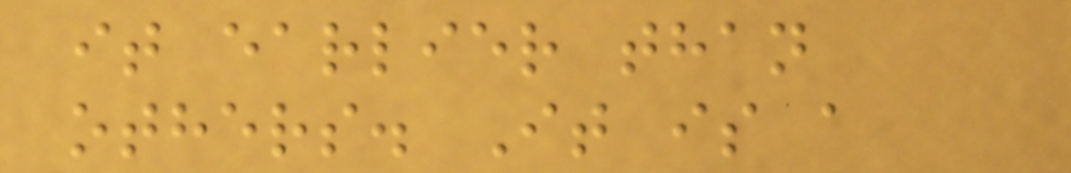it earlier than
others. It is a
